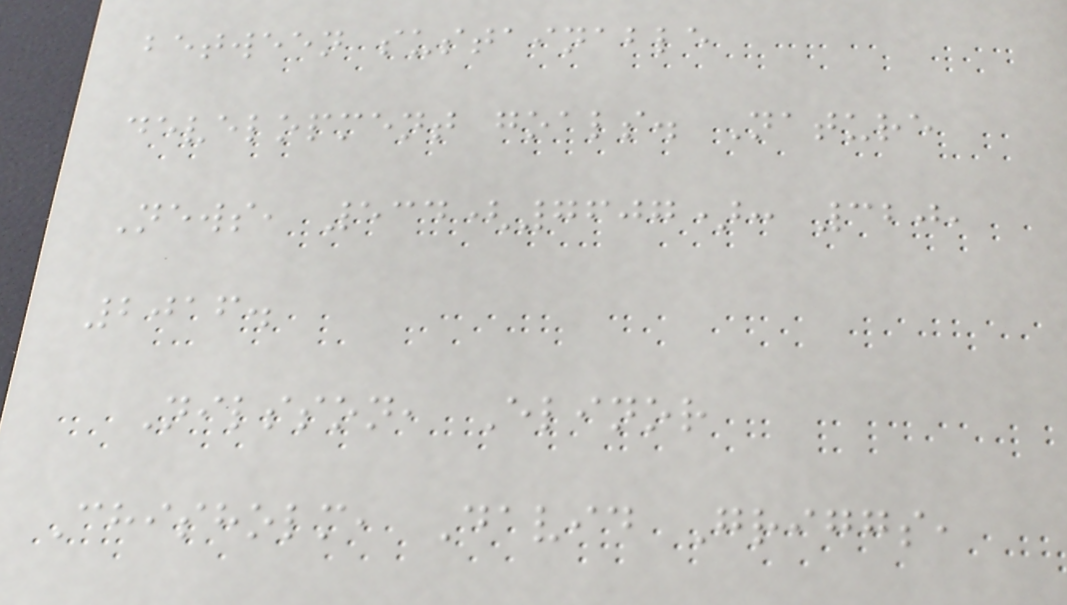between sustainable
development goals. Nature
News, 534(7607): 320,
2016.
Nilsson, Elinor
Chisholm, David Griggs,
